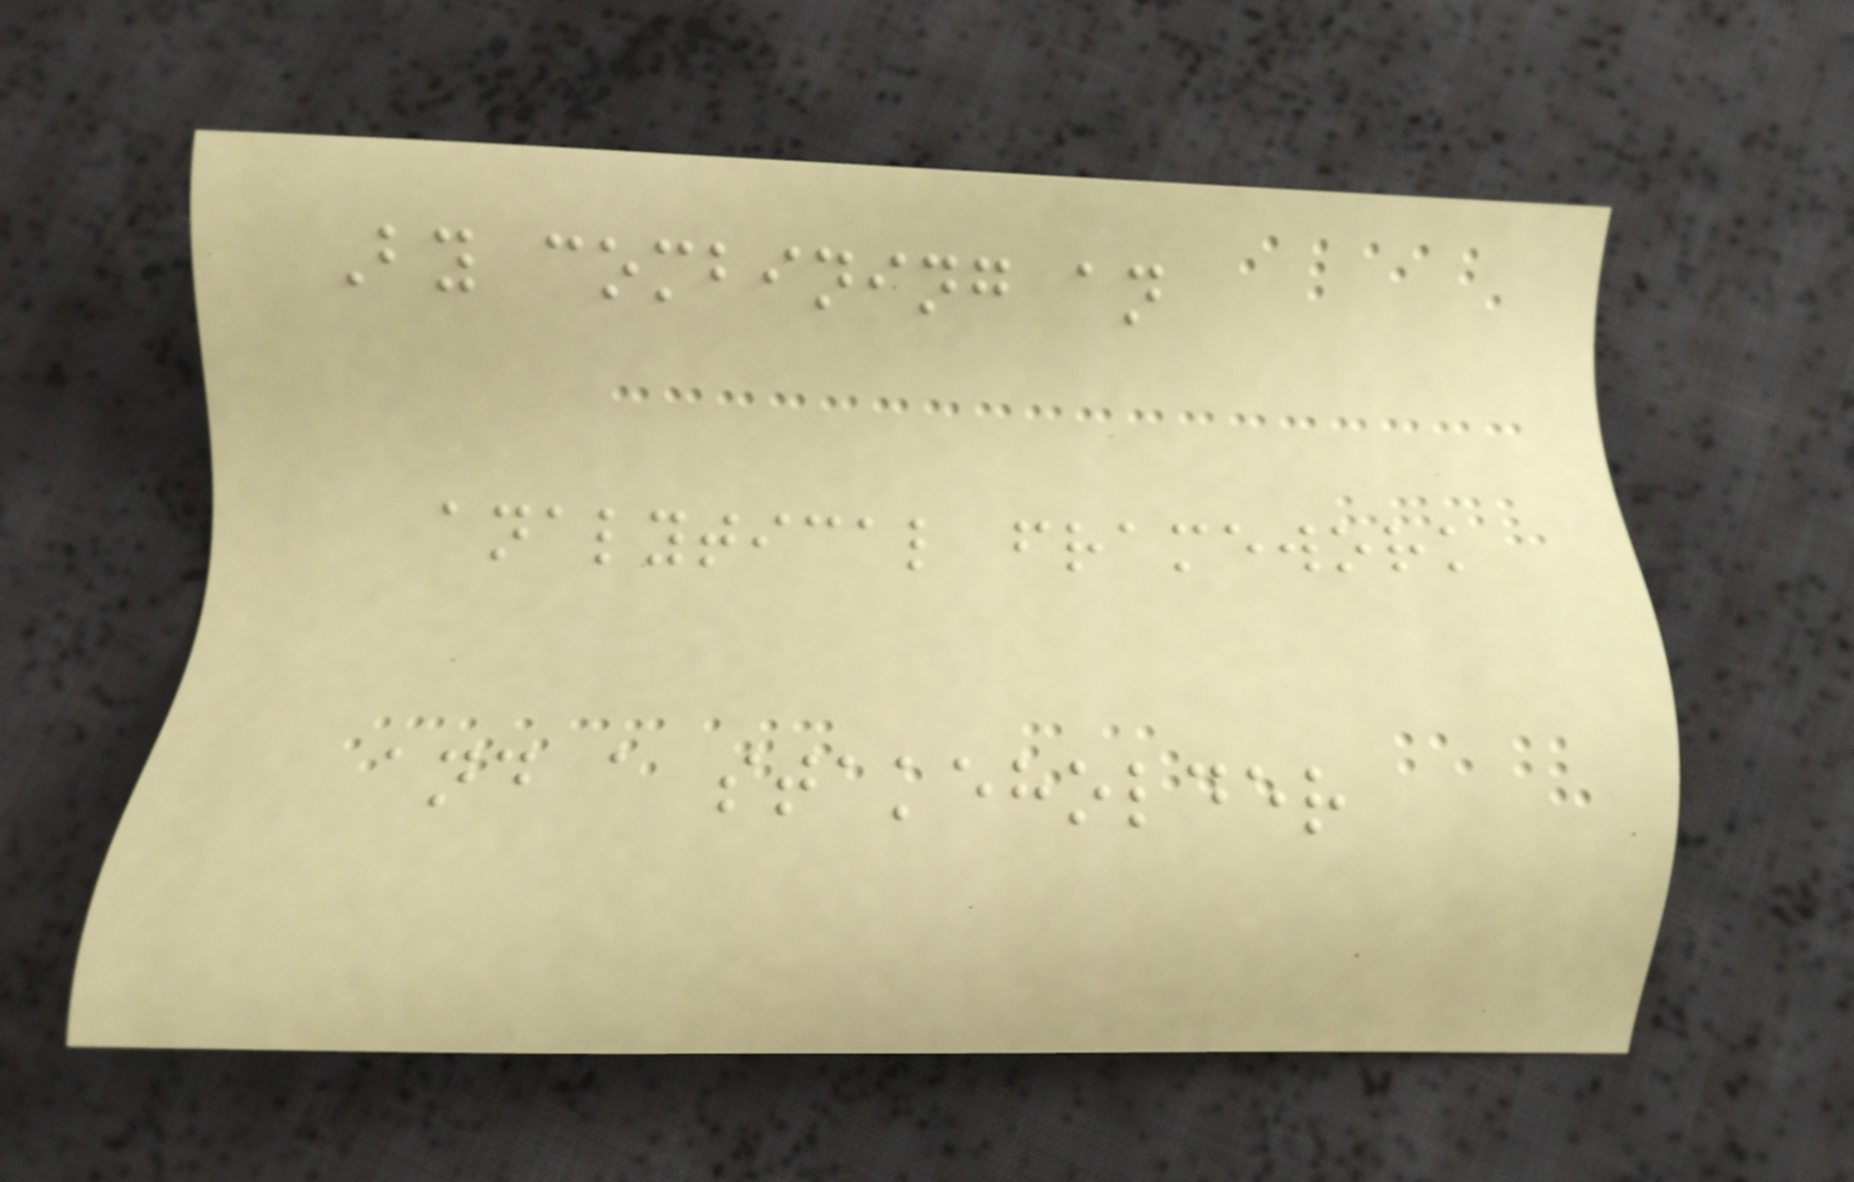By combining an
analytical framework
and a stakeholder
